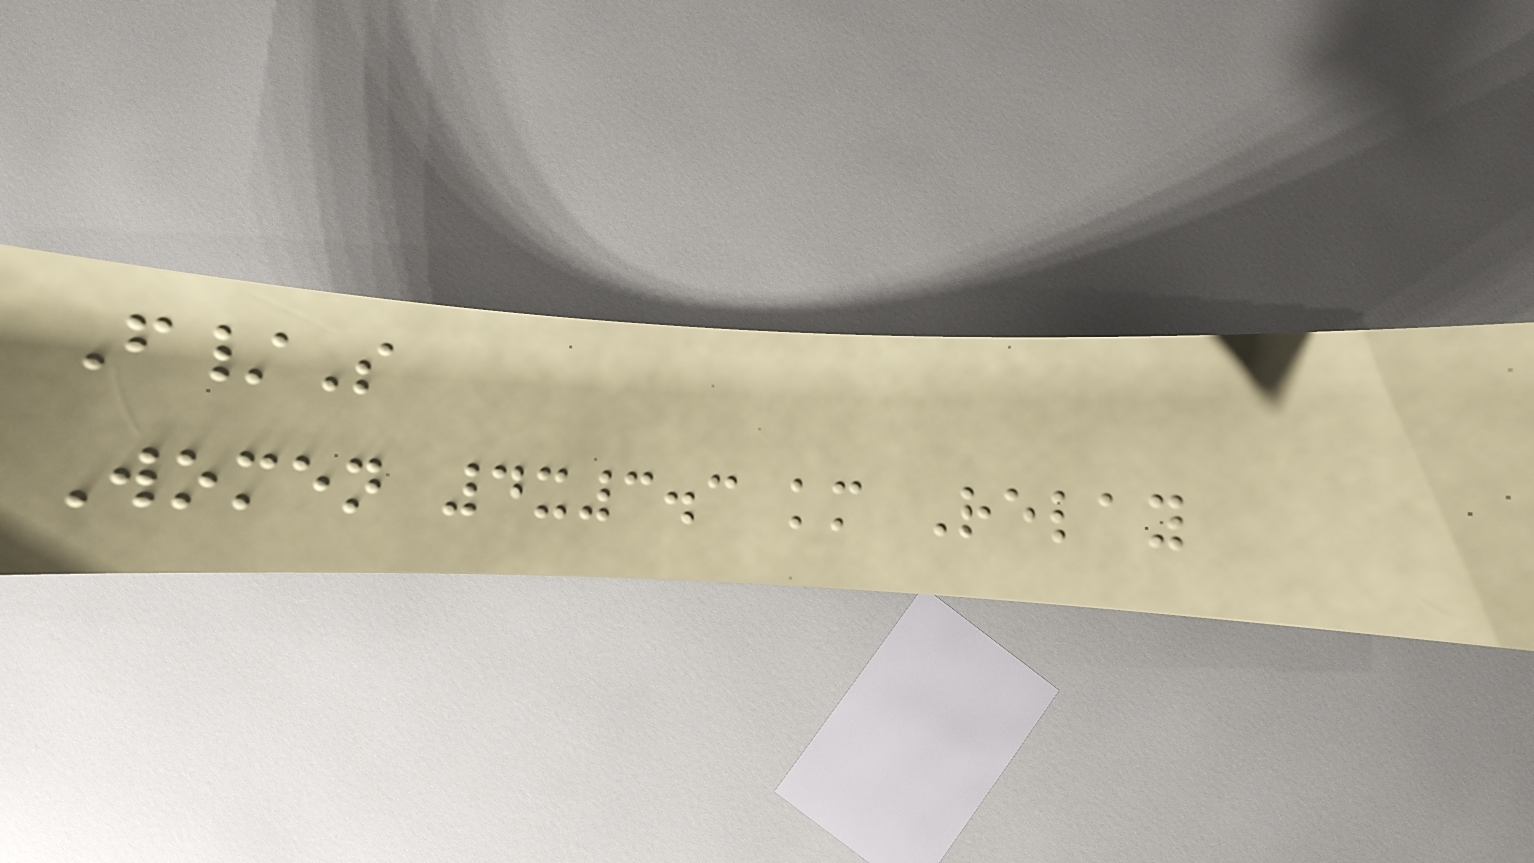F/S
Women 4x3.3 km Relay
